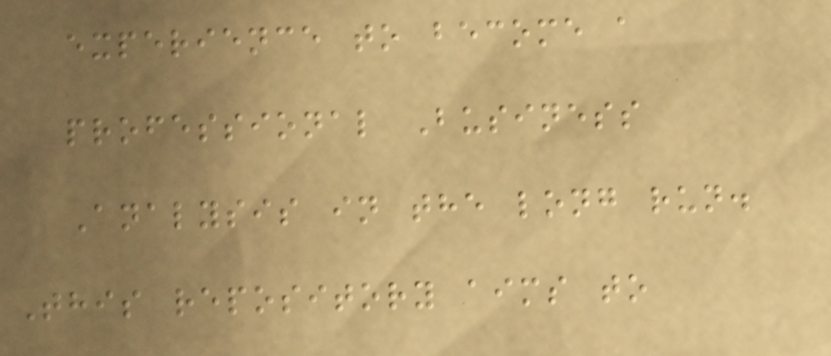experience to become a
professional Business
Analysis in the long run.
This repository aims to
